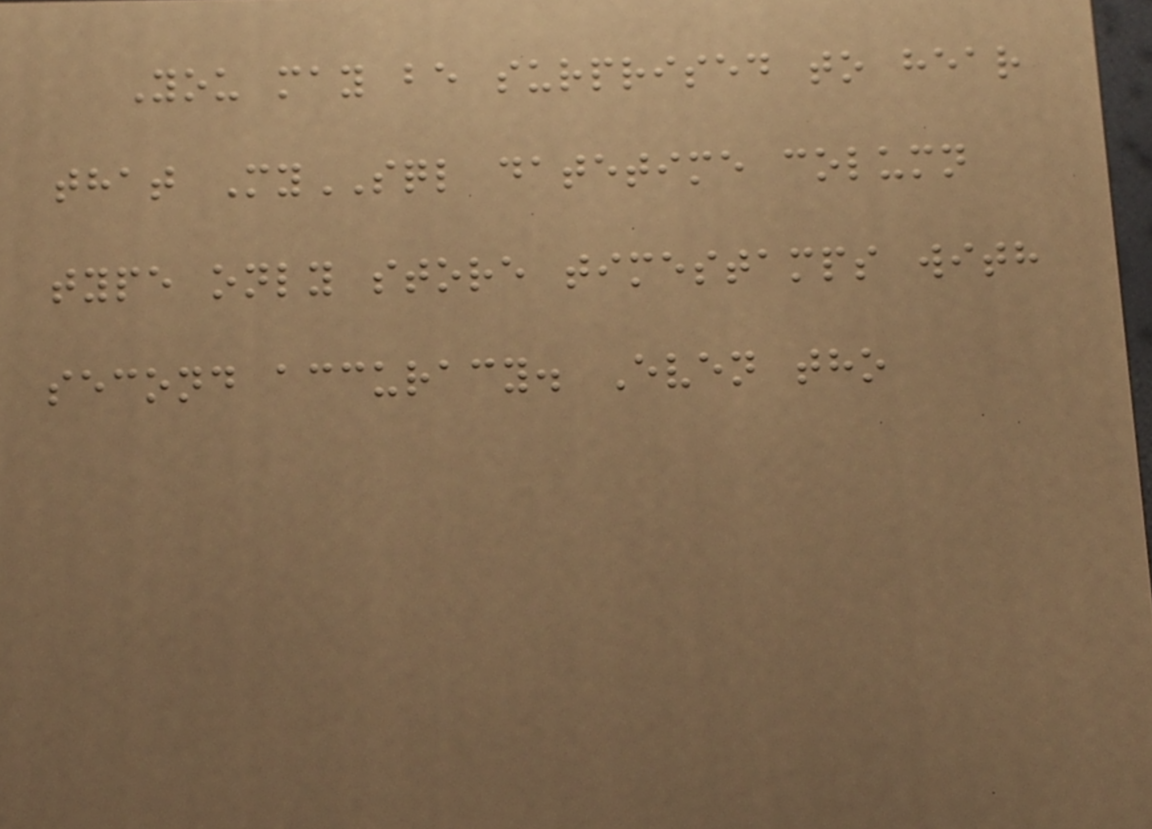You may be surprised to hear
that MySQL datetime column
type only store timestamps with
second accuracy. Even tho
